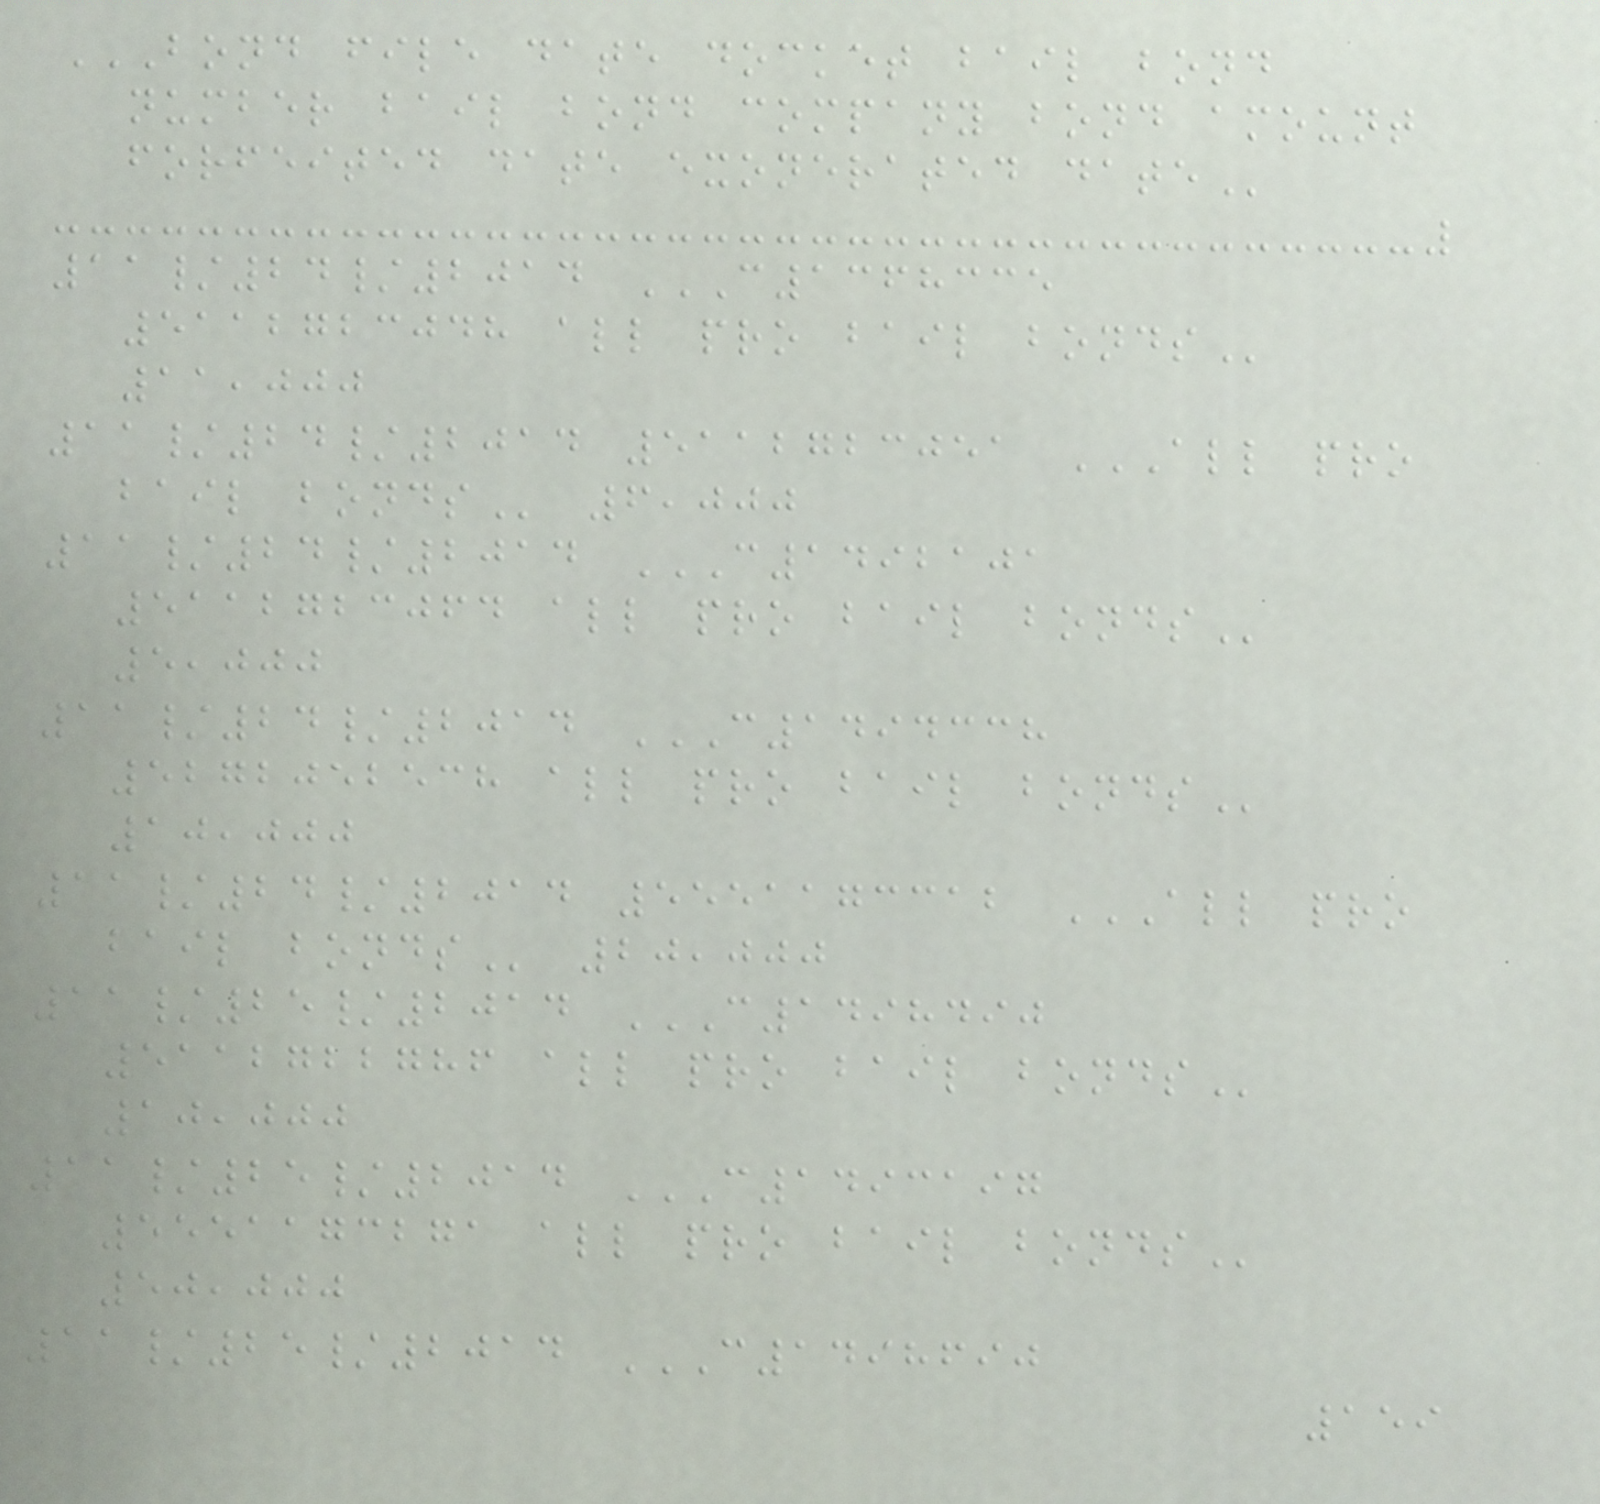BOND FILE DATE DOCKET BAIL BOND
NUMBER BAIL BOND COMPANY BOND AMOUNT
FORFEITED DATE EXONERATED DATE
11/24/2014 C1368335
5112723048 ALL PRO BAIL BONDS
11,000
11/24/2014 5112723051 ALL PRO
BAIL BONDS 6,000
11/24/2014 C1492101
5112723064 ALL PRO BAIL BONDS
5,000
11/24/2014 C1494338
5272052538 ALL PRO BAIL BONDS
10,000
11/24/2014 5551173312 ALL PRO
BAIL BONDS 20,000
11/25/2014 C1498490
5112722786 ALL PRO BAIL BONDS
10,000
11/25/2014 C1493197
5551173271 ALL PRO BAIL BONDS
50,000
11/25/2014 C1498690
159
